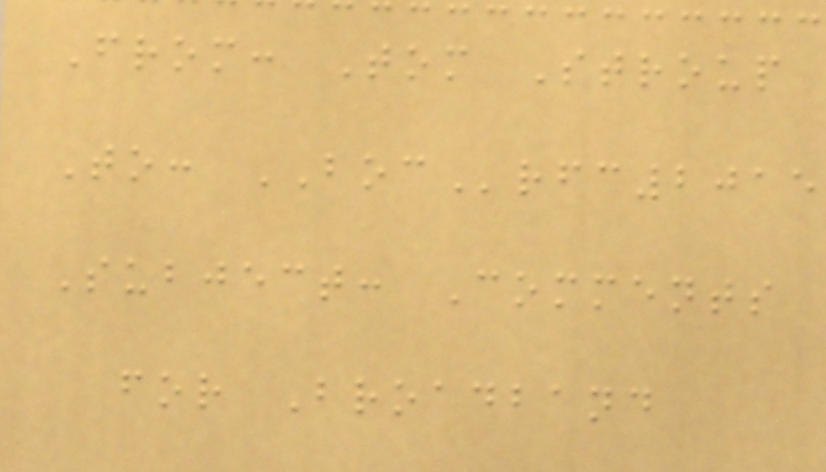From: Tom Stroup
To: BOCrfc2015
Subject: Comments
for Broadband
